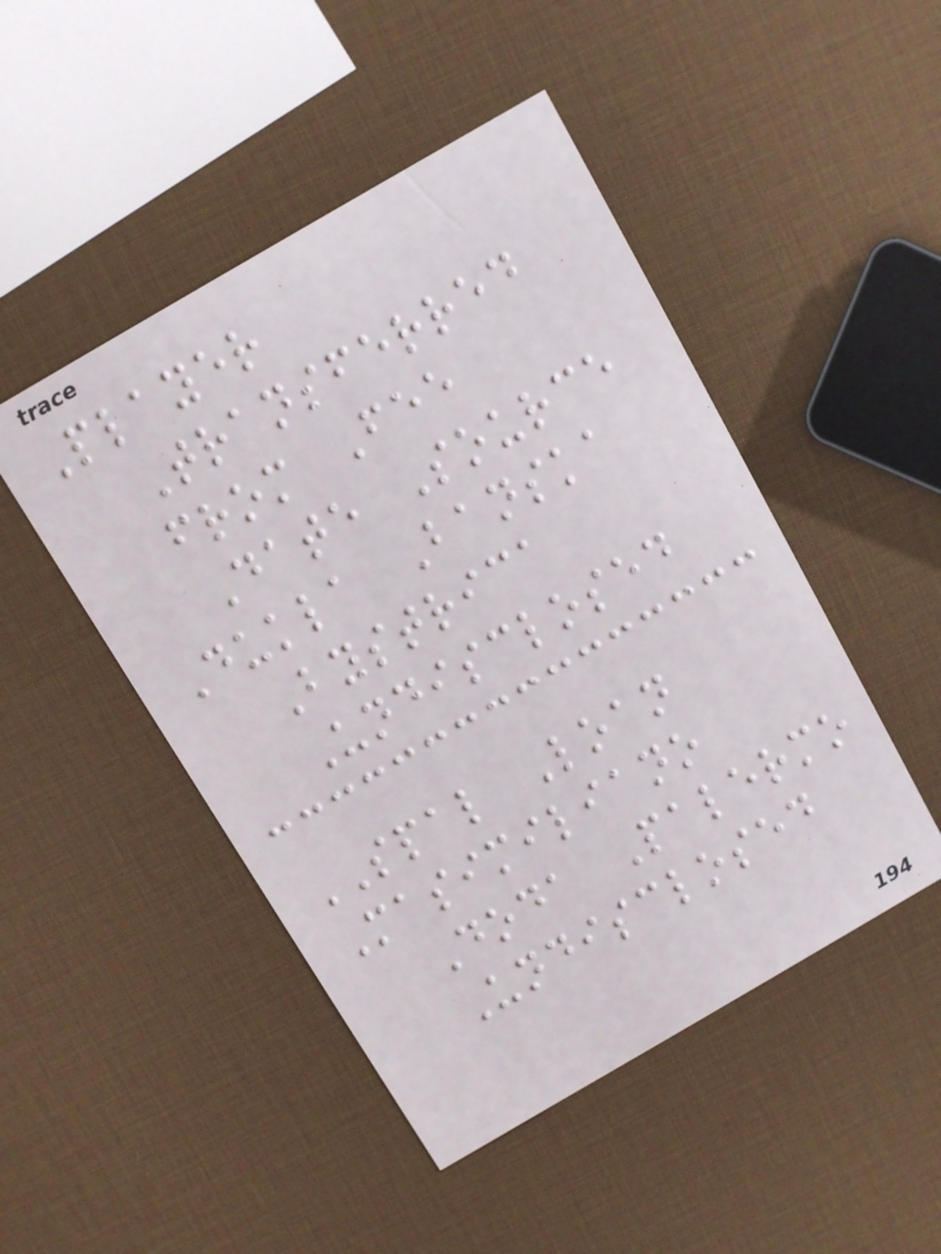Player
Transferred
from Fee
Date Source
Dukla Banska
Bystrica
Undisclosed
SPAL Loan
Masimiliano
Doda Palermo
Undisclosed
